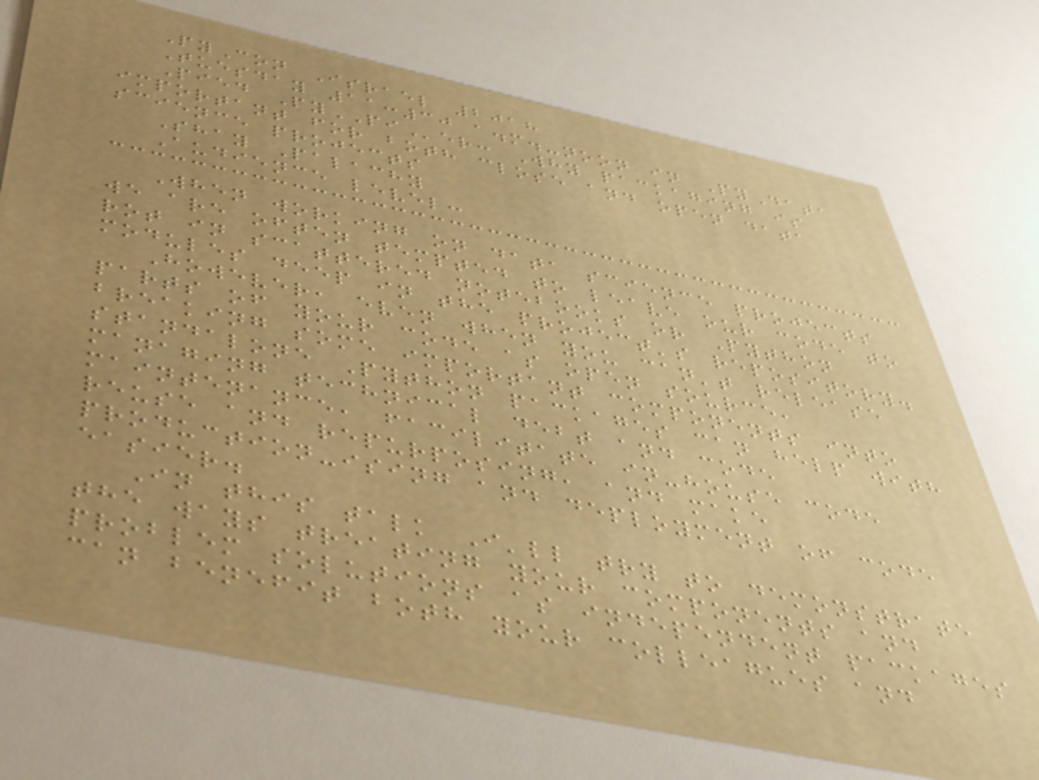PyCon Israel 2018
Tuesday 11:30 a.m.-noon in PyData
Pied PyPIer: Why packaging is
important for both close and open data
science projects
Shay Palachy
Audience level:
When working on data science projects
we are often tempted to leave our code to
rot in scattered notebooks or Python
modules deep in the project's repository.
However, even when you can't release
parts of your code as open source,
breaking some important components into
standalone Python packages can help with
managing technical debt and code
maintenance, facilitate in-house code
reuse and repurposing, and make
production-ising and deployment of code
easier.
In this talk I'll try to demonstrate
the ways treating your components and
problem solutions as independent packages
can benefit both your colleagues and
